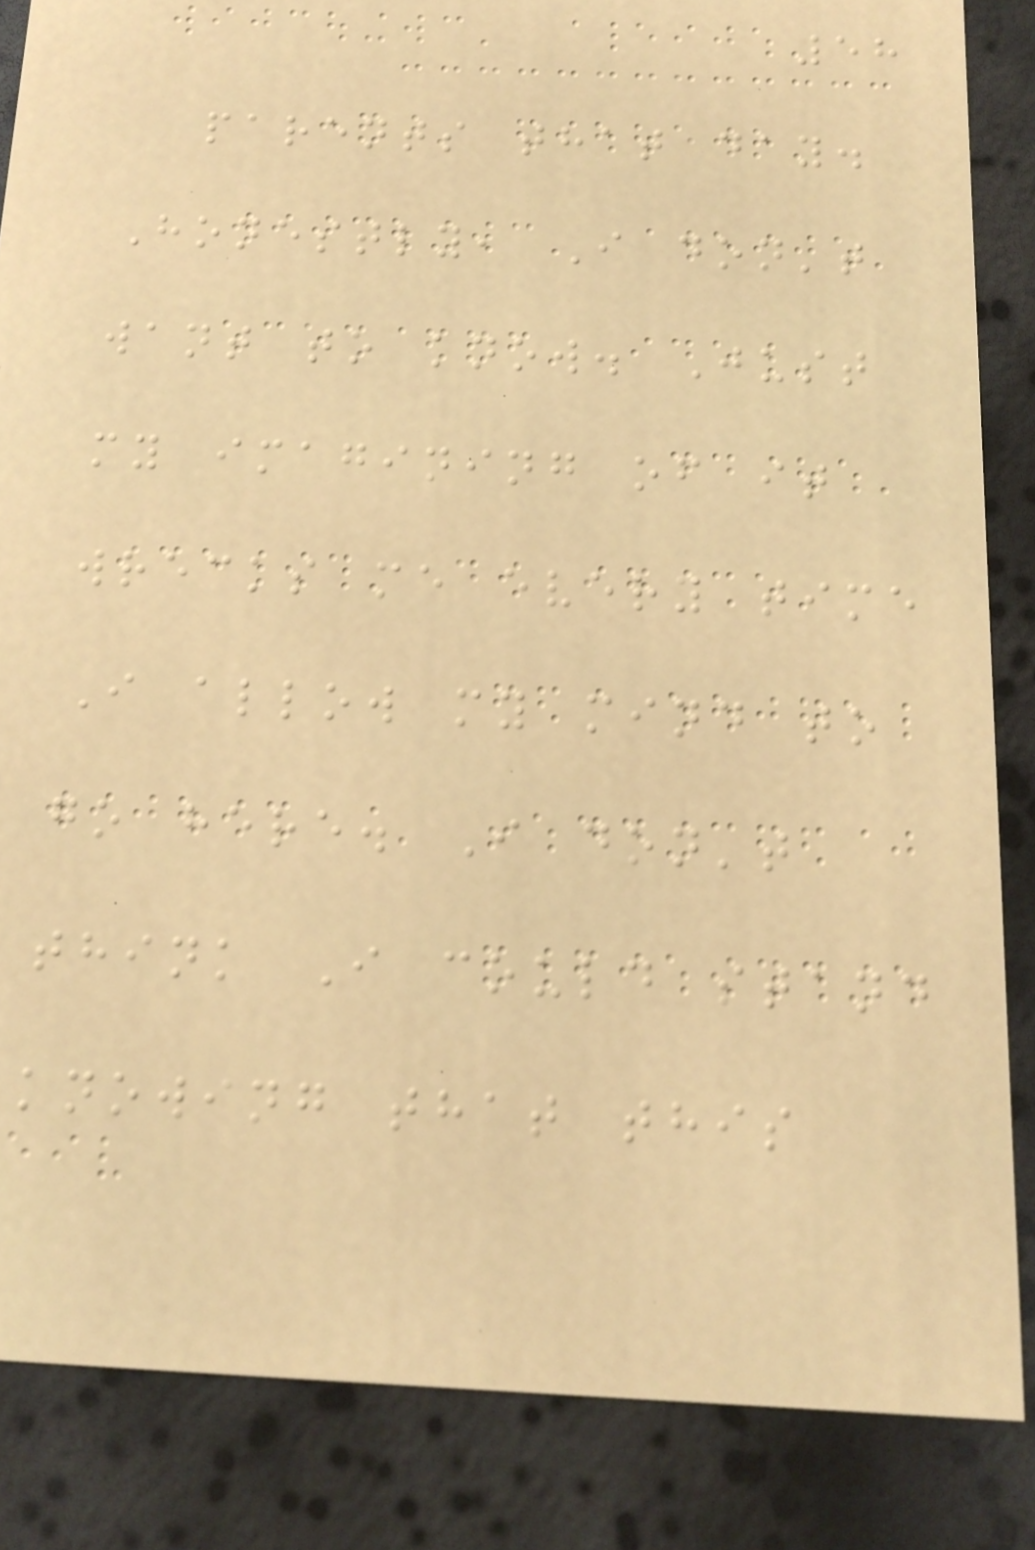58
parents that day.
Honestly, I don't
want to know. Just
my imagining of it
wrecks me every time
I allow my mind to
go here. I don't
think I could stand
knowing that this
